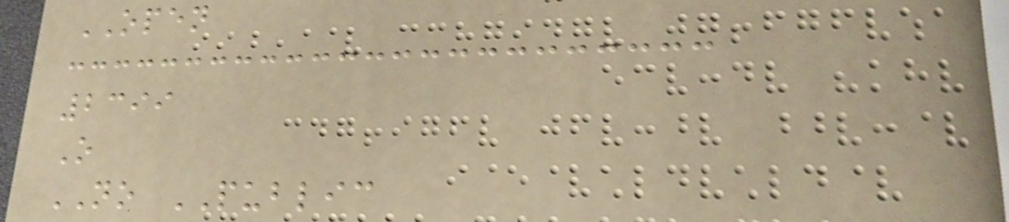OPEN
2399
O
NO PUBLIC
